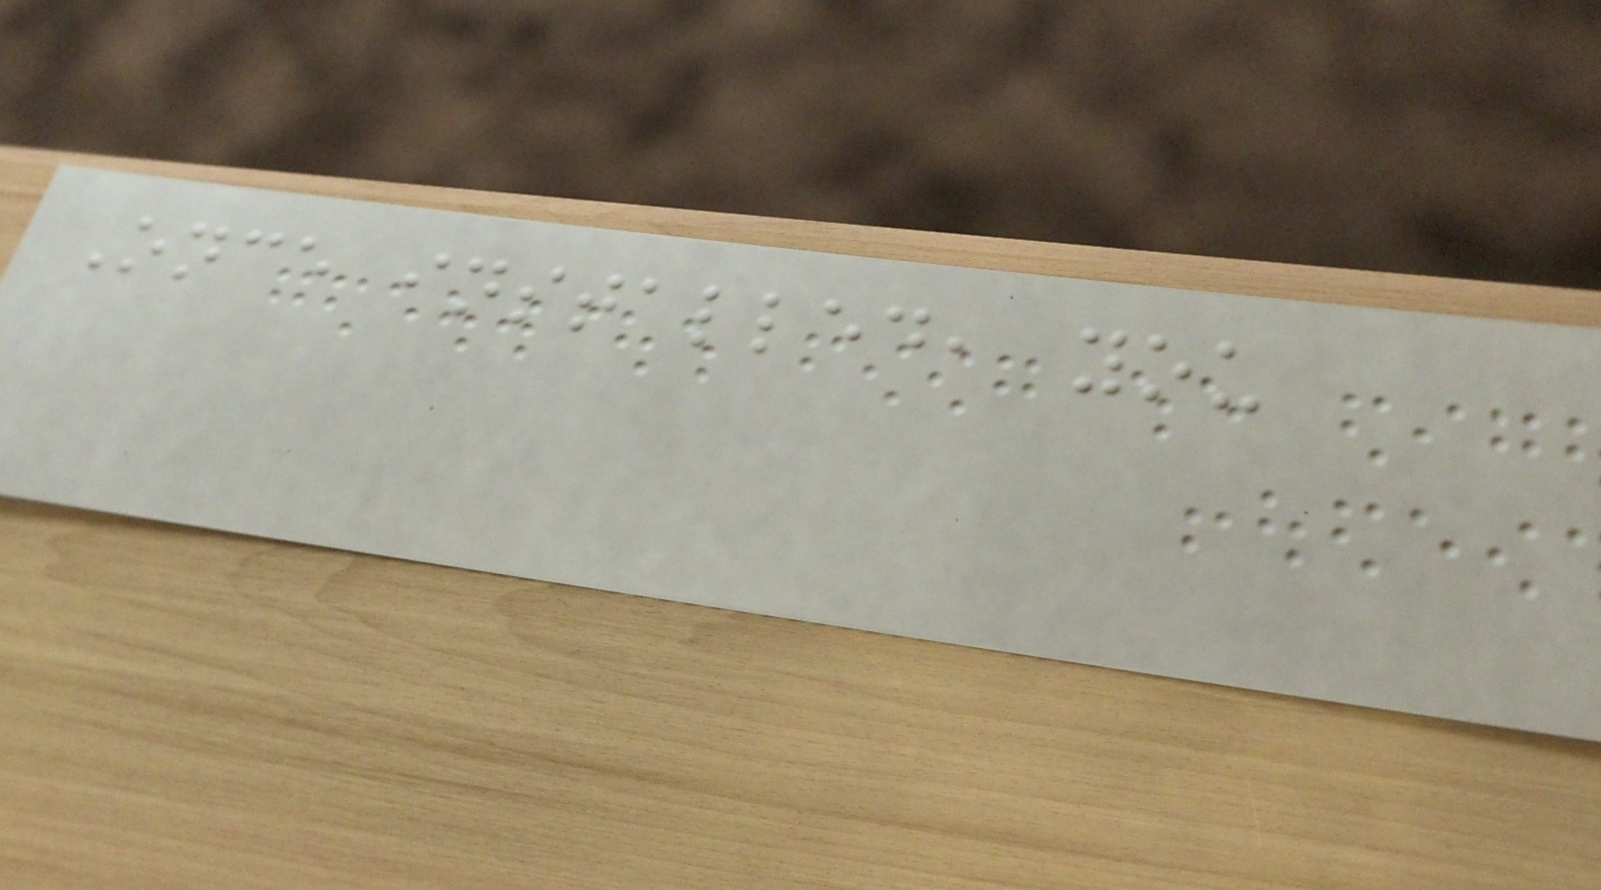Once installed, you
